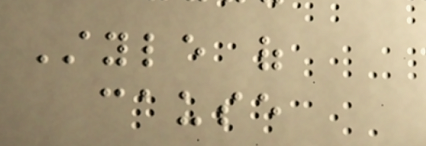Style of
cause
